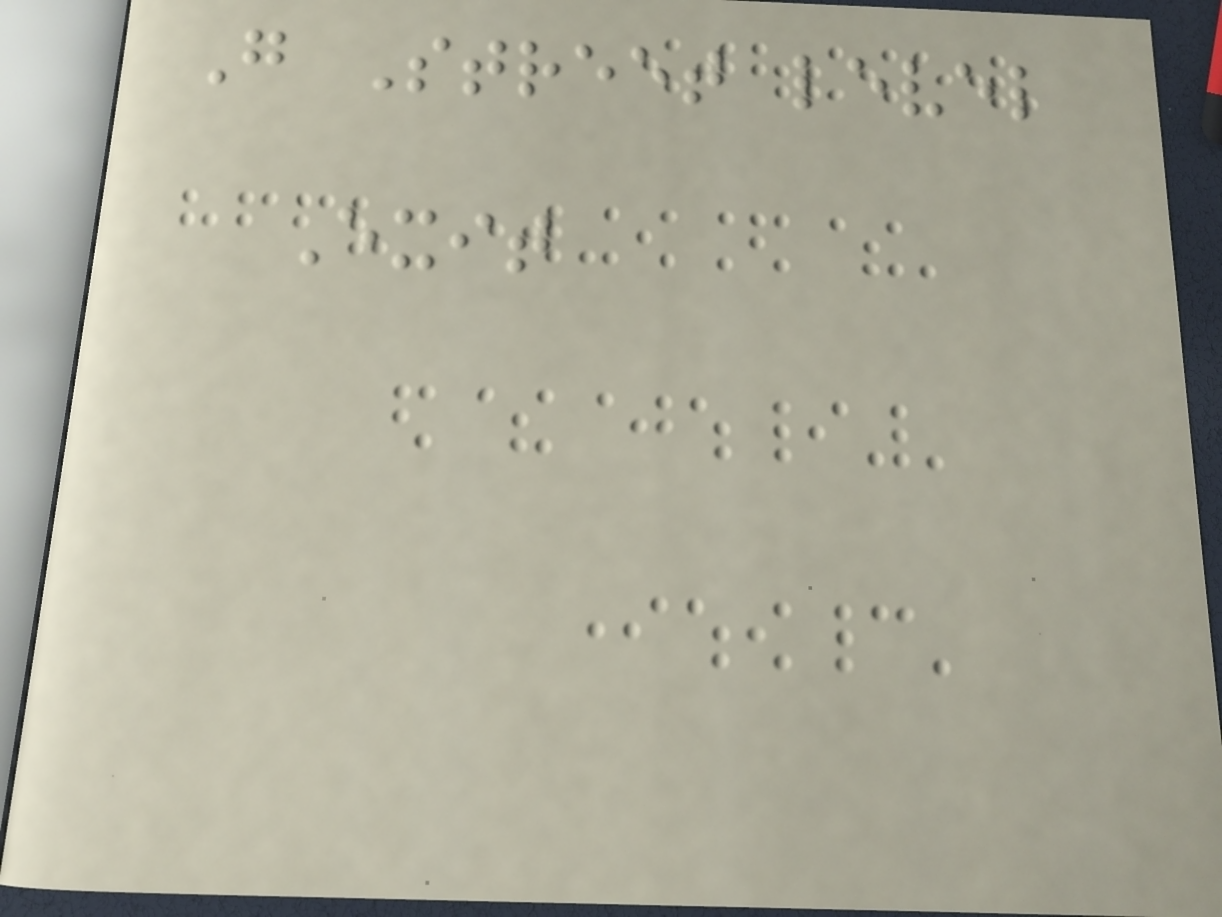G Street level
Exit
